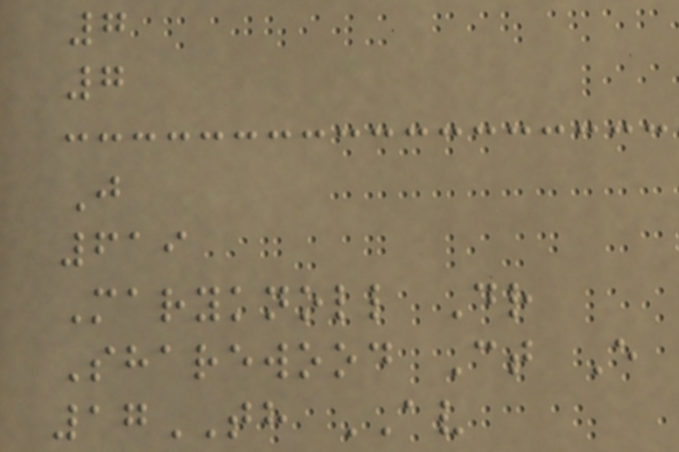7
7
J
619
Maryknoll Dr
Sharewood Ct E
17TH AV
